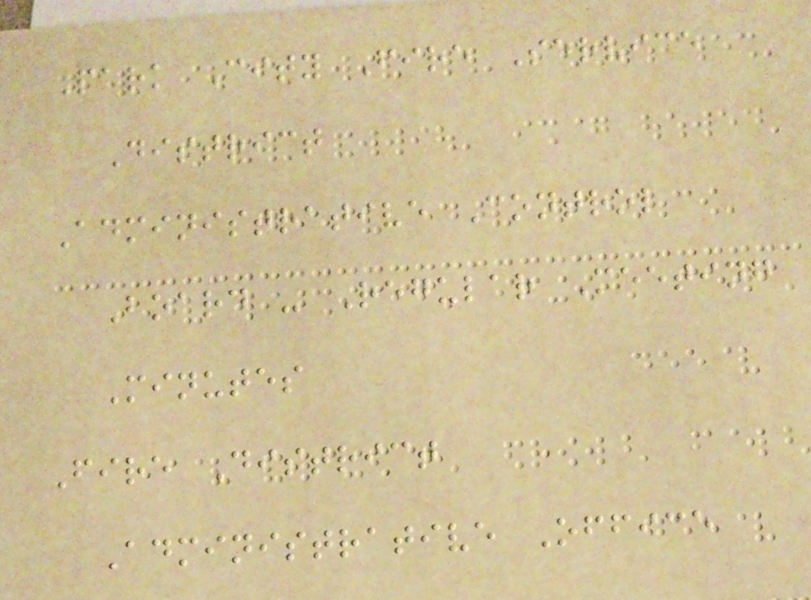Park City Fire Service
District
Administrative Control
Board - Regular Meeting
Minutes
Fire District
Administrative Office
